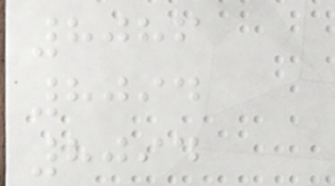8086
8094
8094
